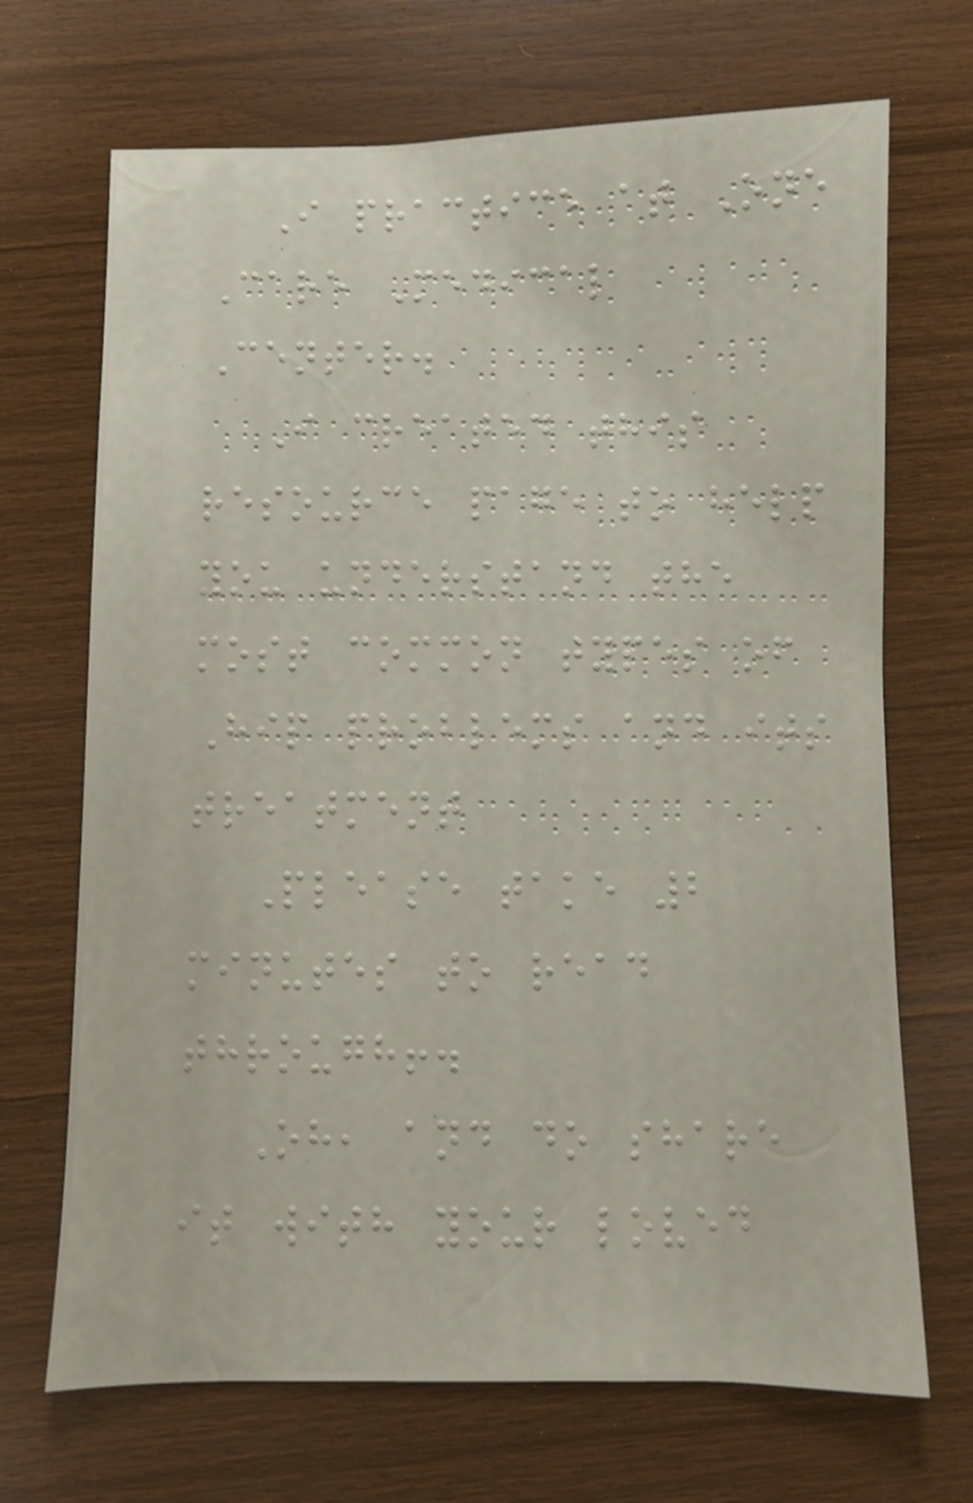I practice at One
Care Medical
Center.
I created this
resource page to help
you understand the
most common types of
Hip problems and its
treatment
Please take 2
minutes to read
through!.
Oh, and do share
it with your loved
